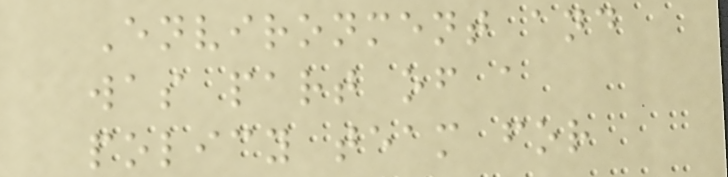Environment and
was part of a
policy team for
